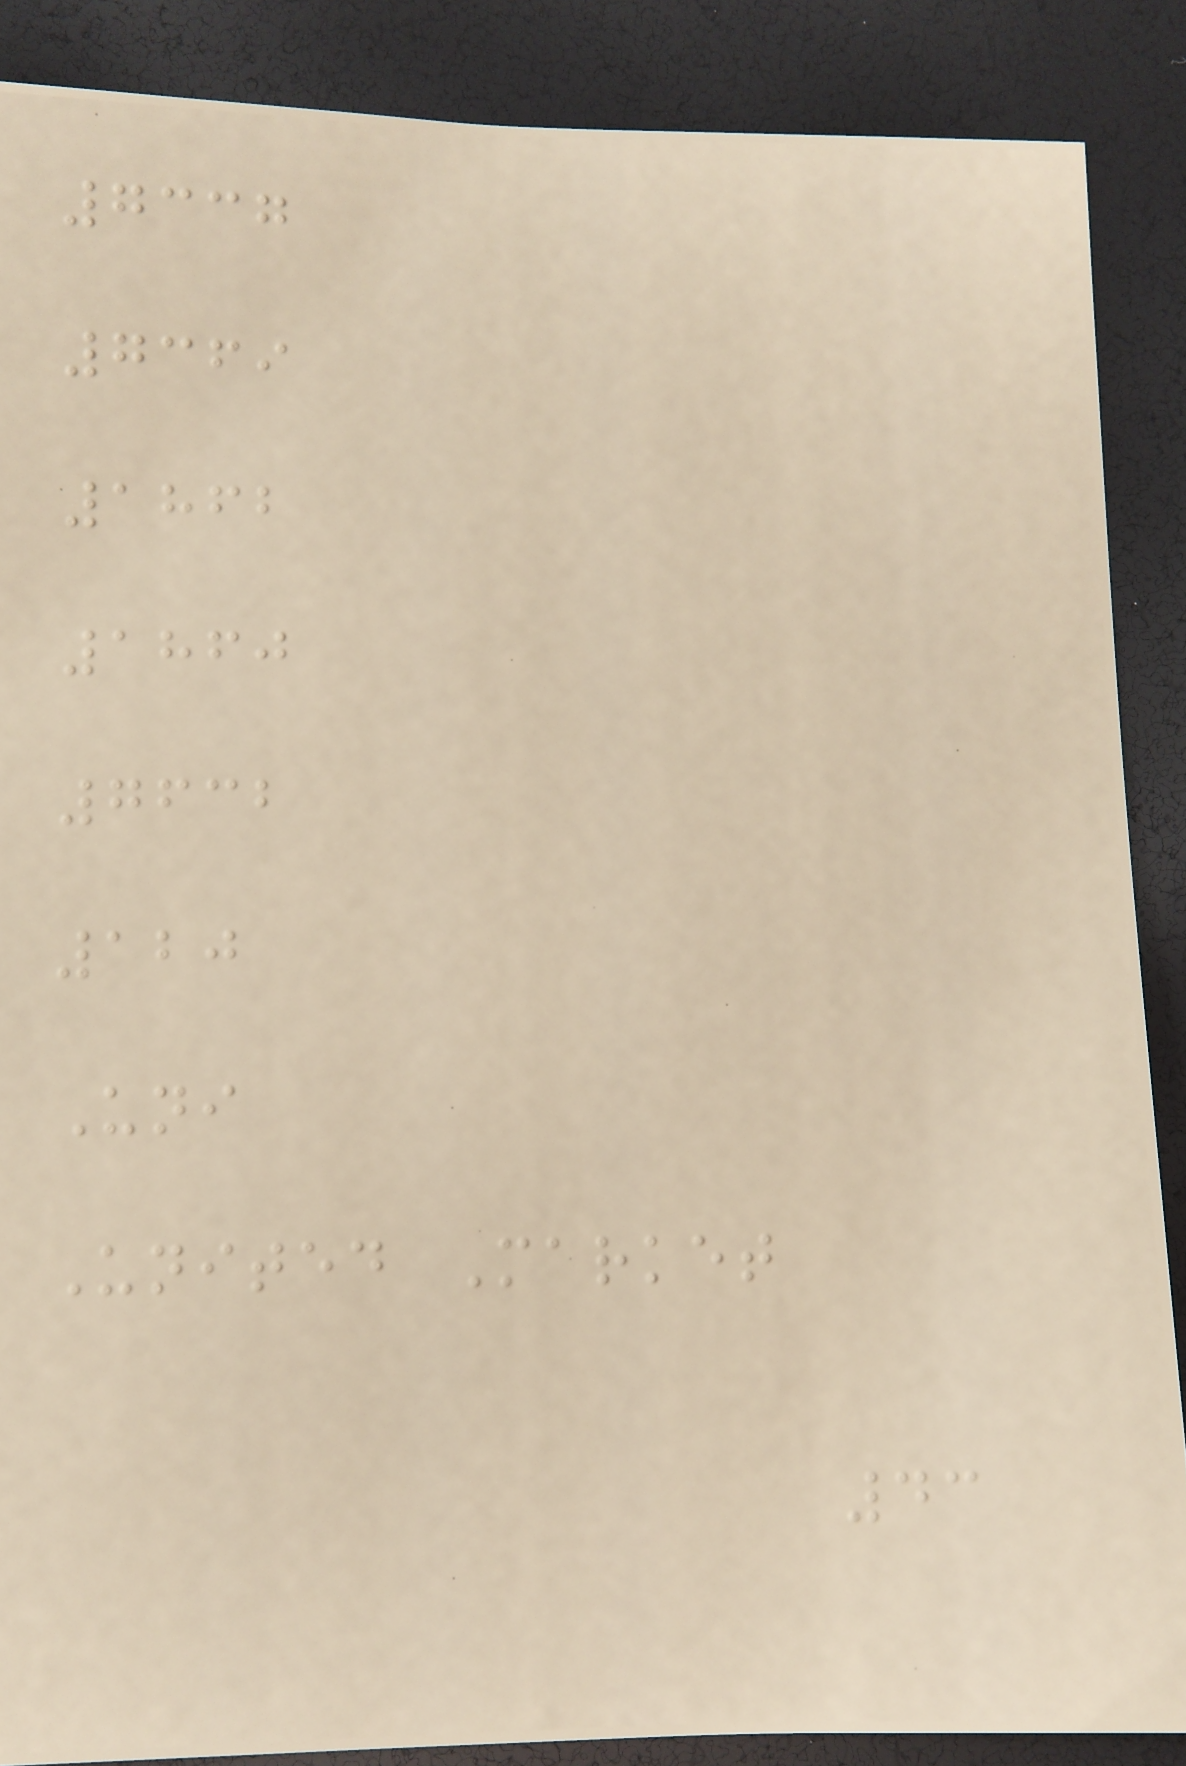7337
7369
1862
1860
7632
120
Uni
United Market
43
